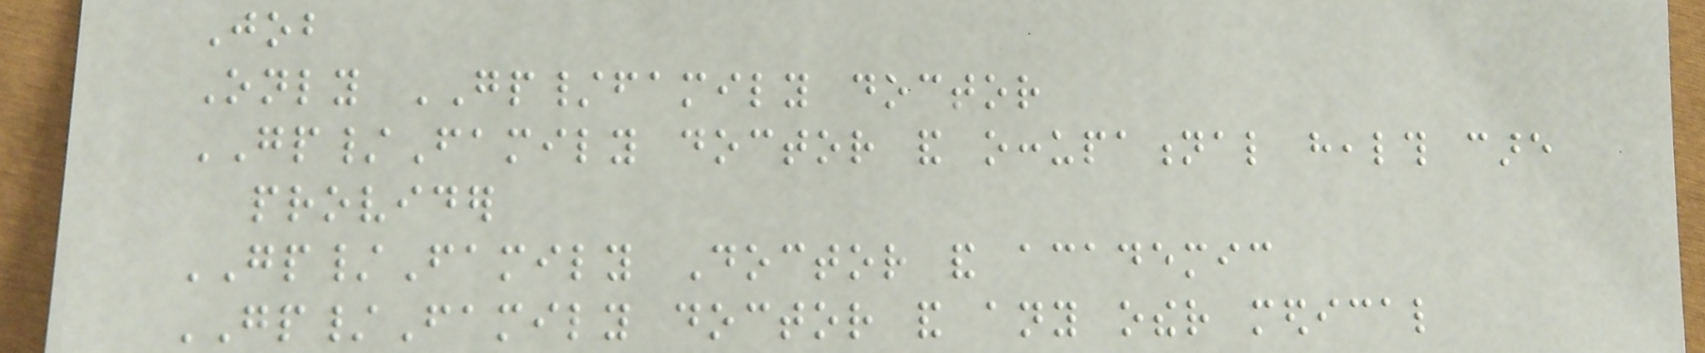Job
Only GP/family doctor
GP/Family doctor and occupational health care
provider
GP/Family Doctor and academic
GP/Family doctor and any other medical
